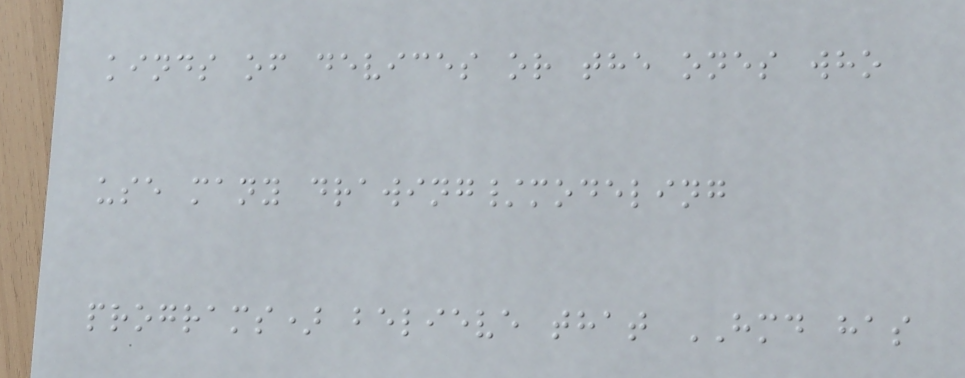kinds of devices or the ones who
use many drawing/modeling
programs) believe that HMD has
